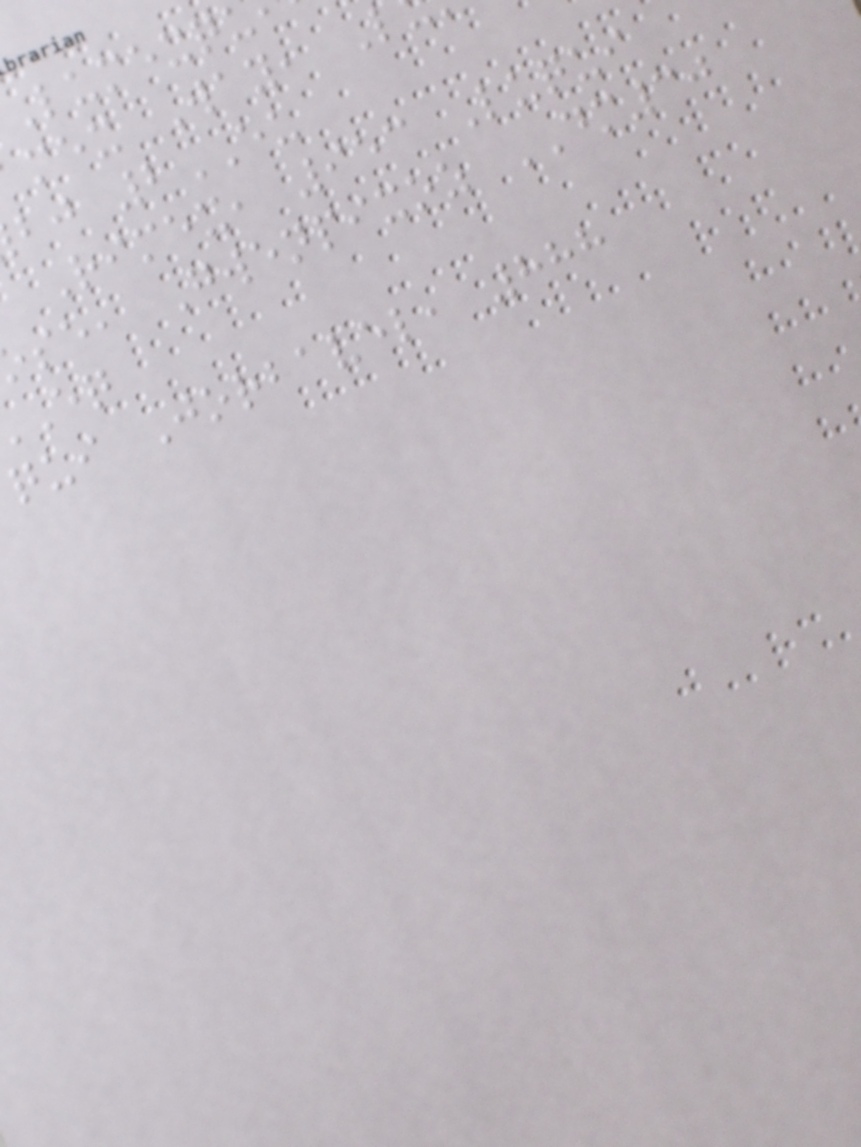Lumexqu
mex Way, L
bj 2EU
Rimex, 953 Luqui
se, Gwenpixoz DM30
qui Jorbavel, 888
